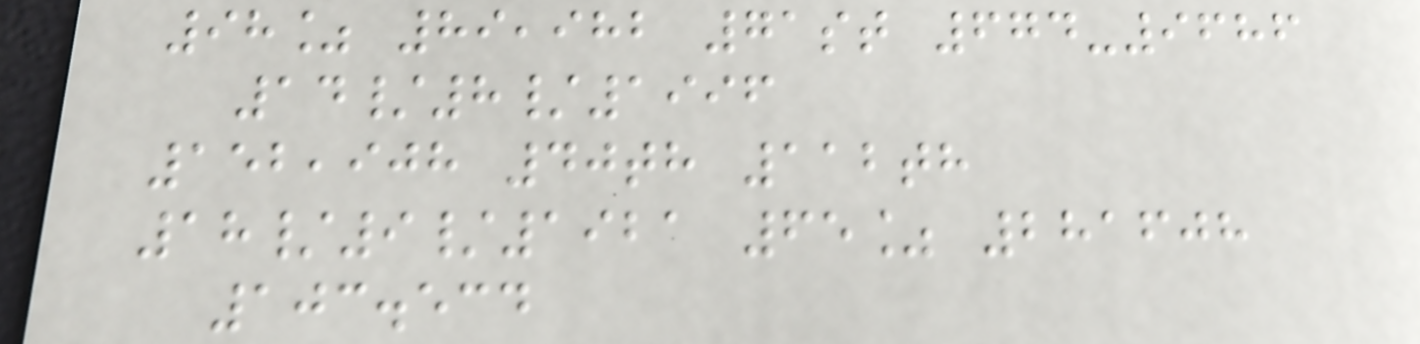98% 89,982 71st 674-9686
14/8/1996
152,908 40th 112th
18/9/1921 65% 281608
103.534
